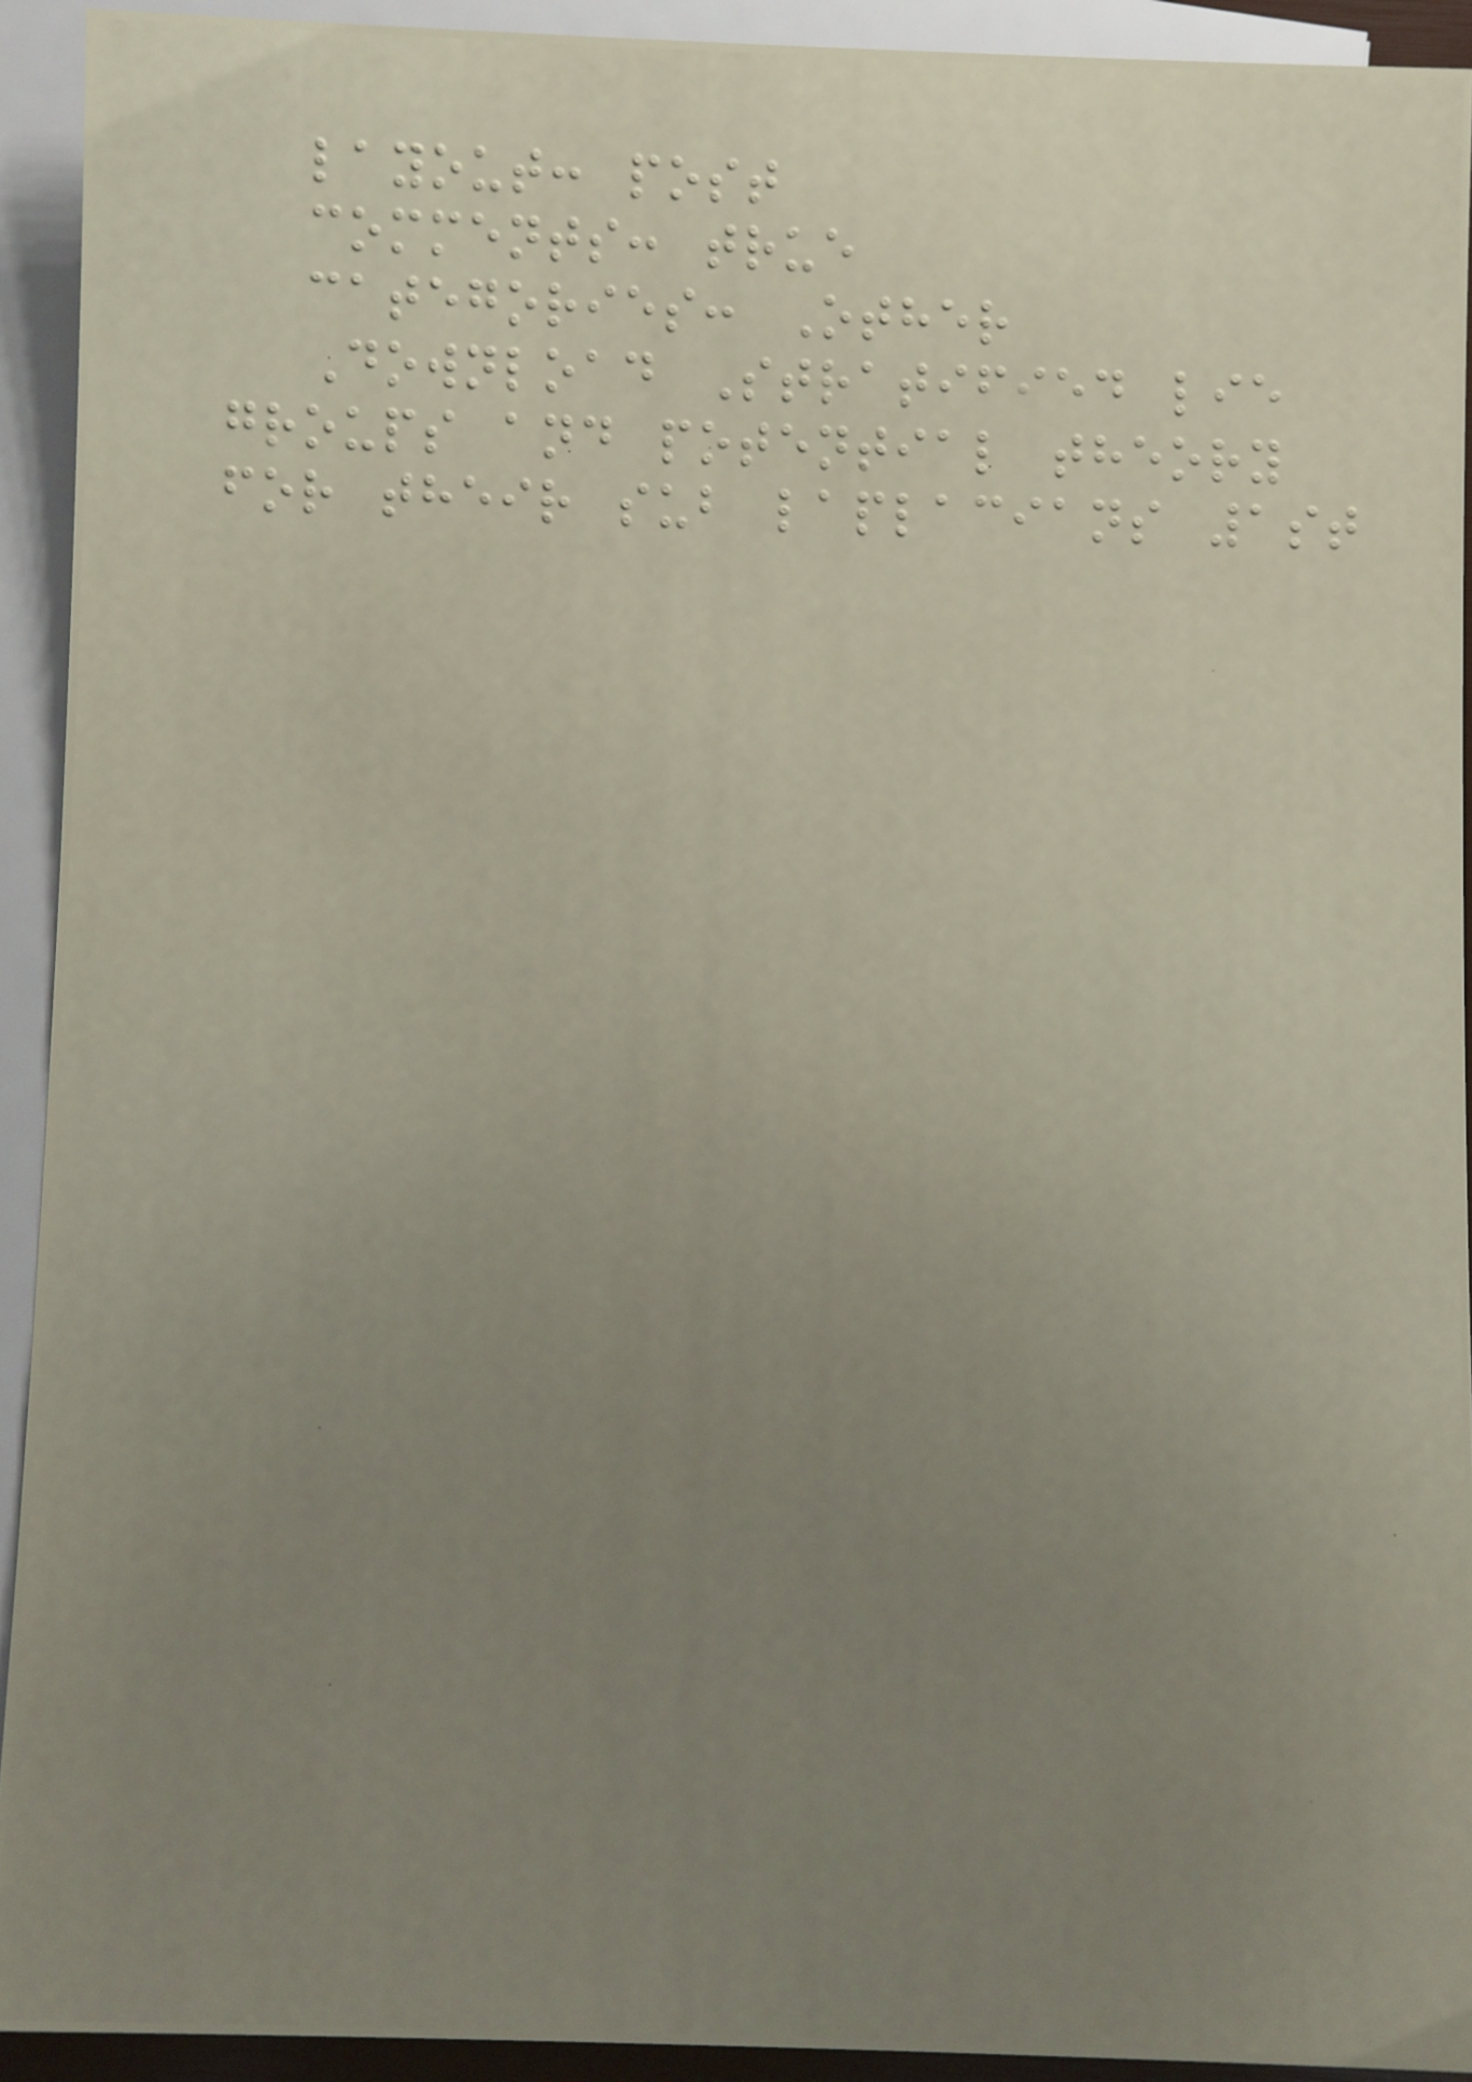layout: post
comments: true
categories: Other
Download Stratified lie
groups and potential theory
for their sub laplacians 1st
